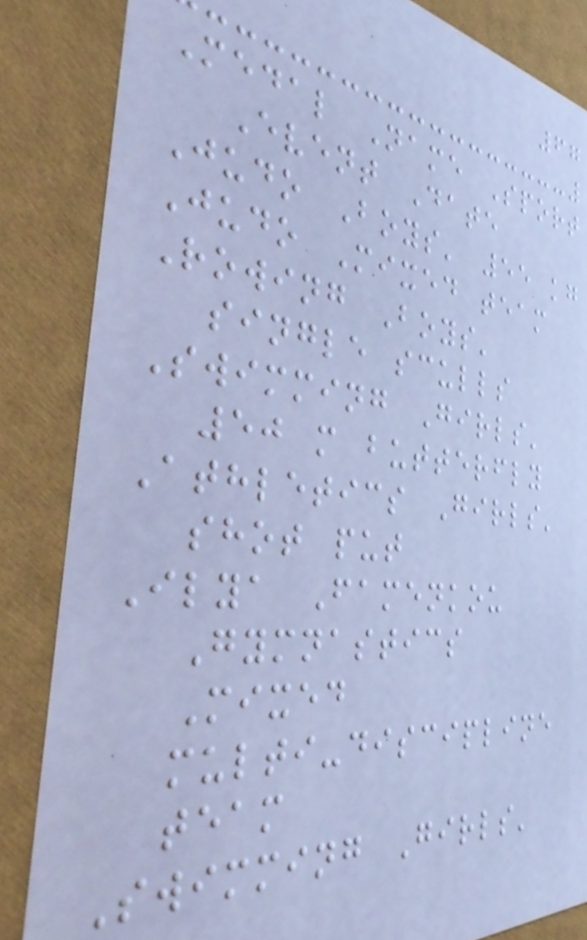67
Medal Name Sport
Event Date
Judo Boys' 55 kg
Judo Mixed team
Rowing Boys'
single sculls
Swimming Girls'
50 m butterfly
Athletics Girls'
shot put
Ilya Famenkou
Gymnastics
Mixed
multi-discipline
team
Swimming Girls'
